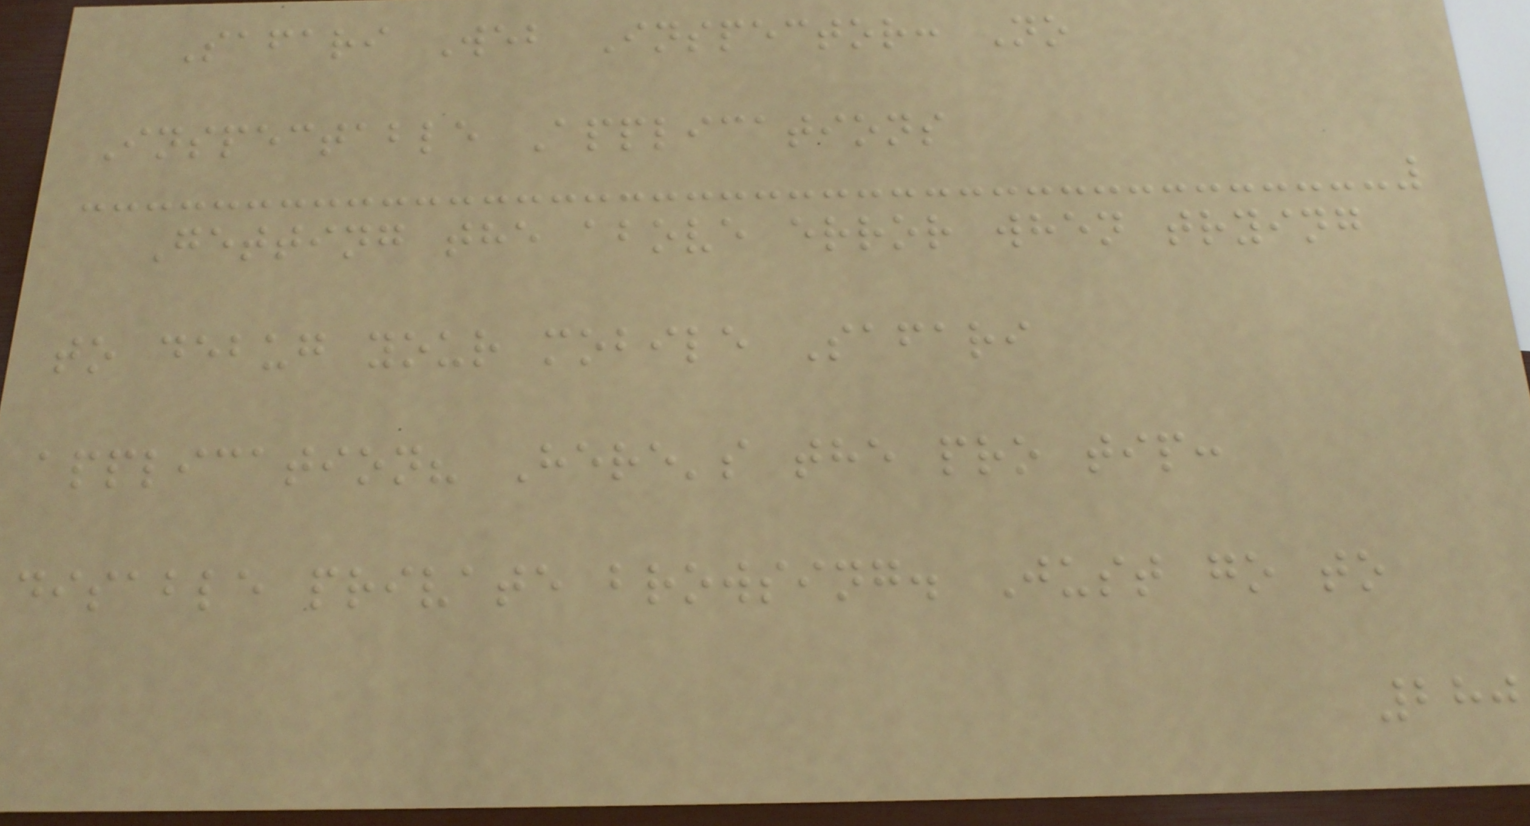Safari Web Inspector: No
Inspectable Applications
Getting the above error when trying
to debug your mobile Safari
application? Here's the pro tip:
disable private browsing. Just go to
280
